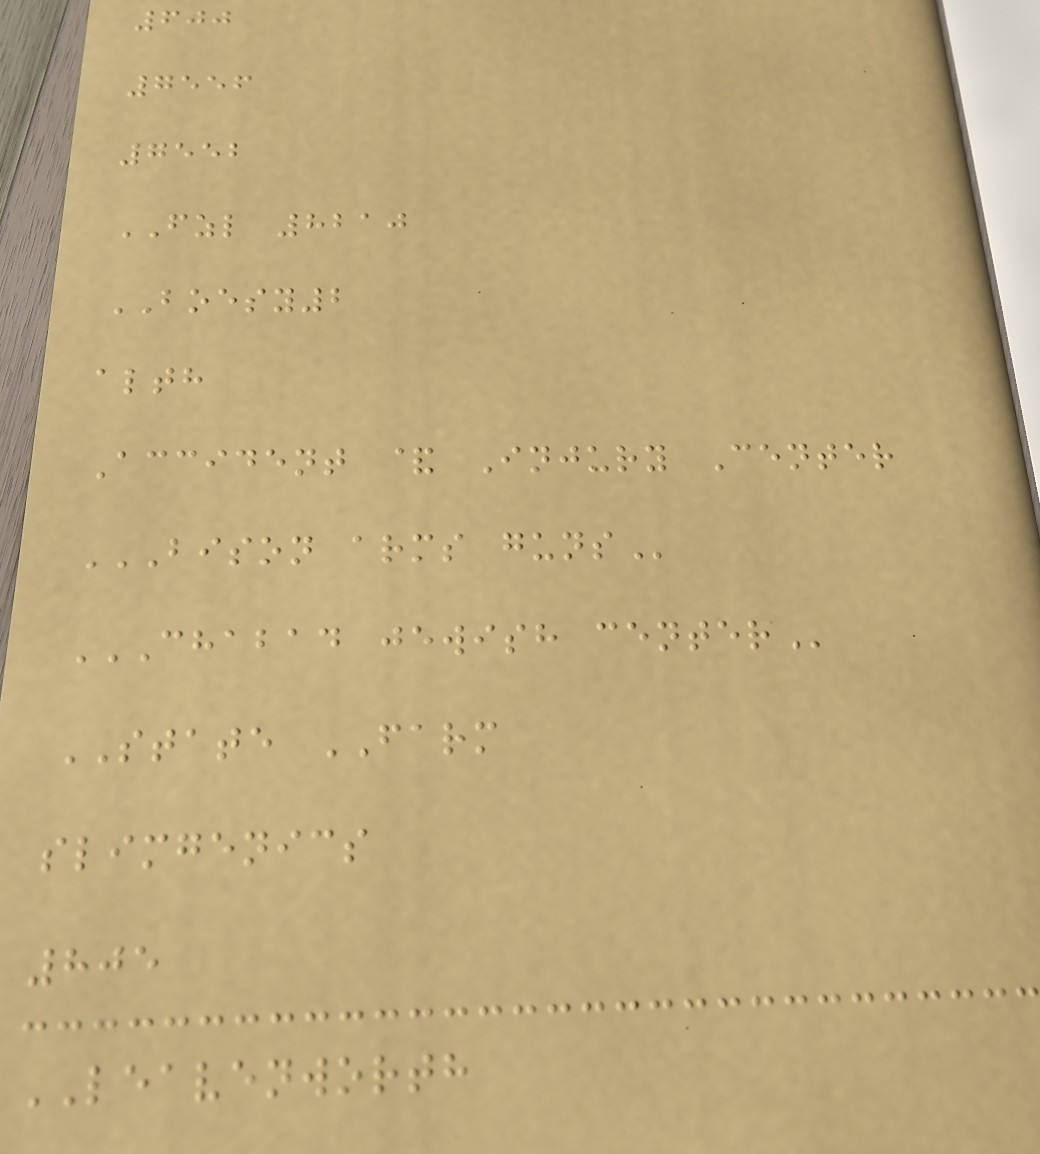600
7556
7552
FZL 8210
BOESY2
alth
Accident & Injury Center
BISON ARMS GUNS
CHABAD JEWISH CENTER
STATE FARM
slimgenics
805
LEAVENWORTH
